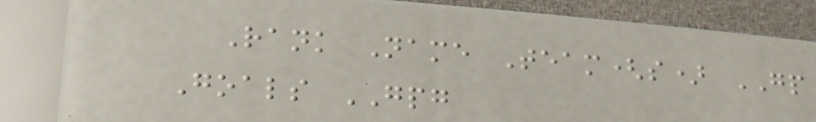Rank Name Team(s) GP
Goals GPG
